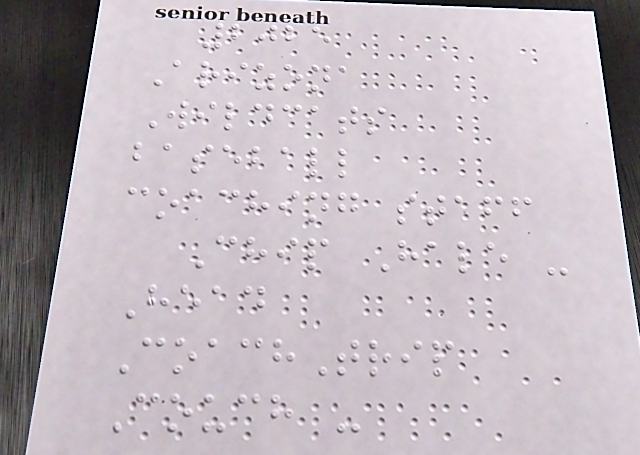2025
Arizona
Wildcats
baseball
coaching staff
Chip Hale -
Head
CoachTrip
Couch -
